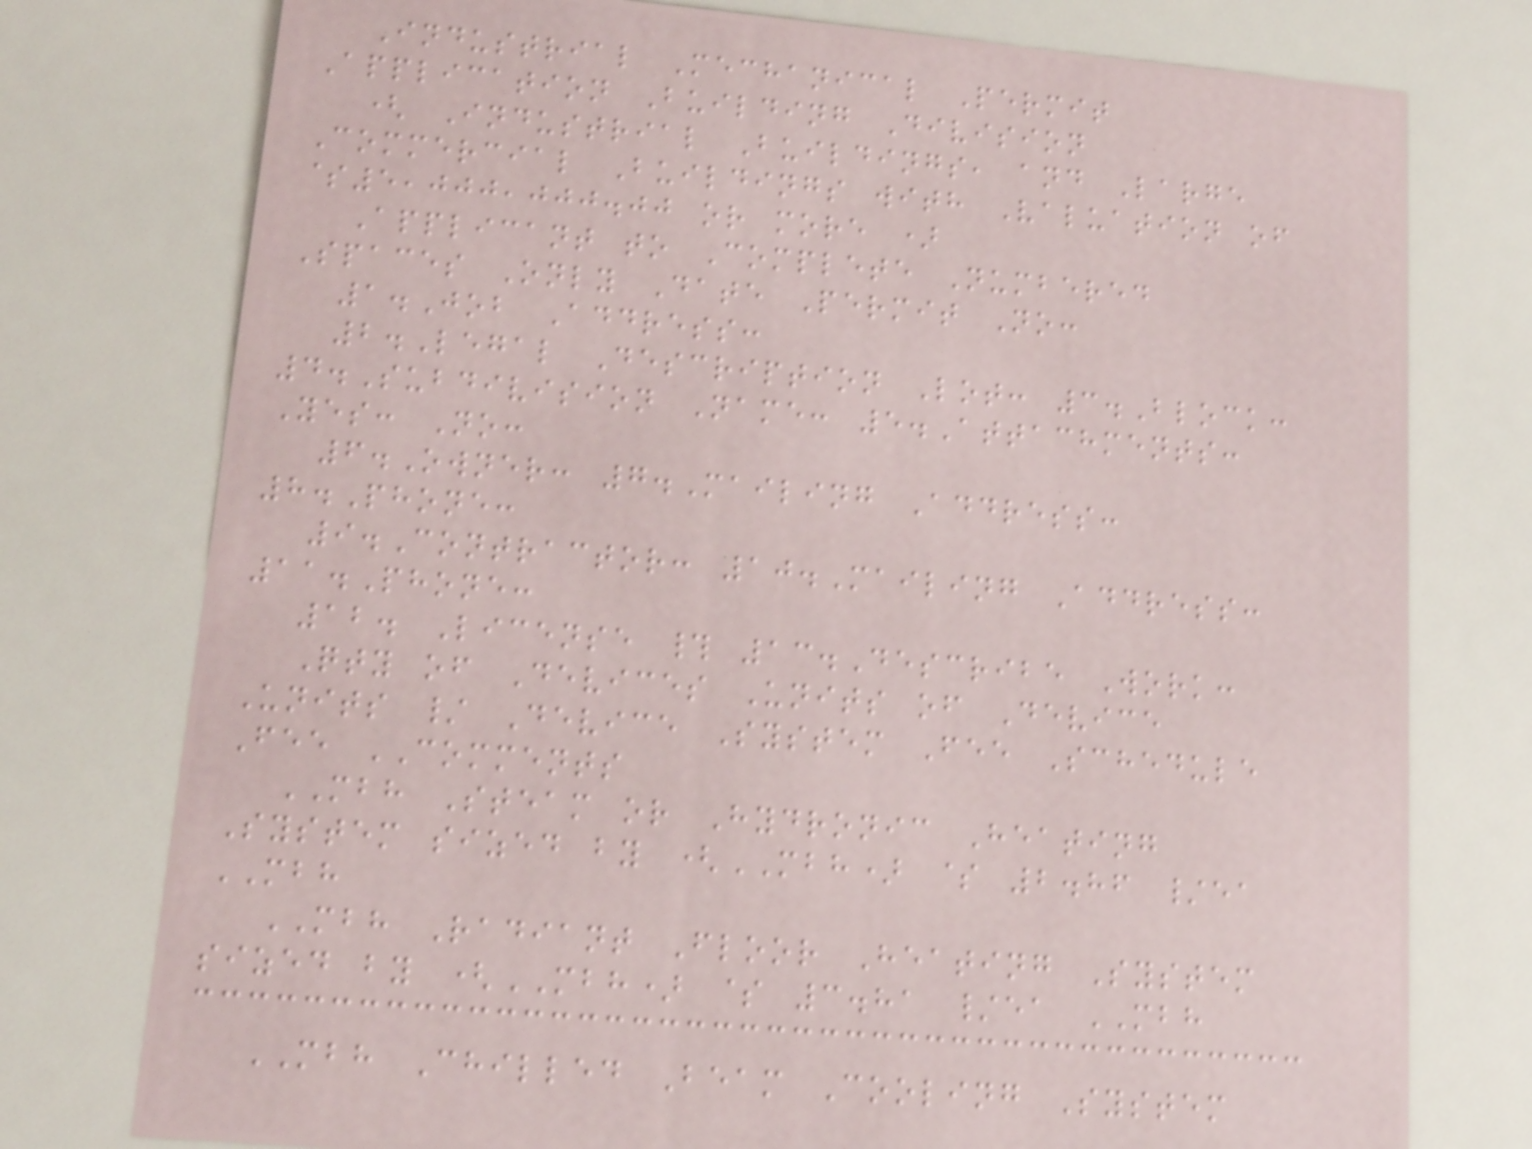Industrial Mechanical Permit
Application Building Division
( Industrial Buildings, and Large
Commercial Buildings with Valuation of
$5,000,000.00 or more )
Applicant to Complete Numbered
Spaces Only Date Permit No:
1.Job Address:
2.Legal Description Lot: 3.Block:
4.Subdivision Name: 5.Attachments:
Yes: No:
6.Owner: 7.Mailing Address:
8.Phone:
9.Contractor: 10.Mailing Address:
11.Phone:
12. License # 13.Describe Work:
Qty of Devices Units of Device
Units / Device System Fee Schedule
Fee COMMENTS
MBH Steam or Hydronic Heating
System sized by (MBH) $ 2.86 /ea
MBH
MBH Radiant Floor Heating System
sized by (MBH) $ 3.81 /ea MBH
MBH Chilled Beam Cooling System
